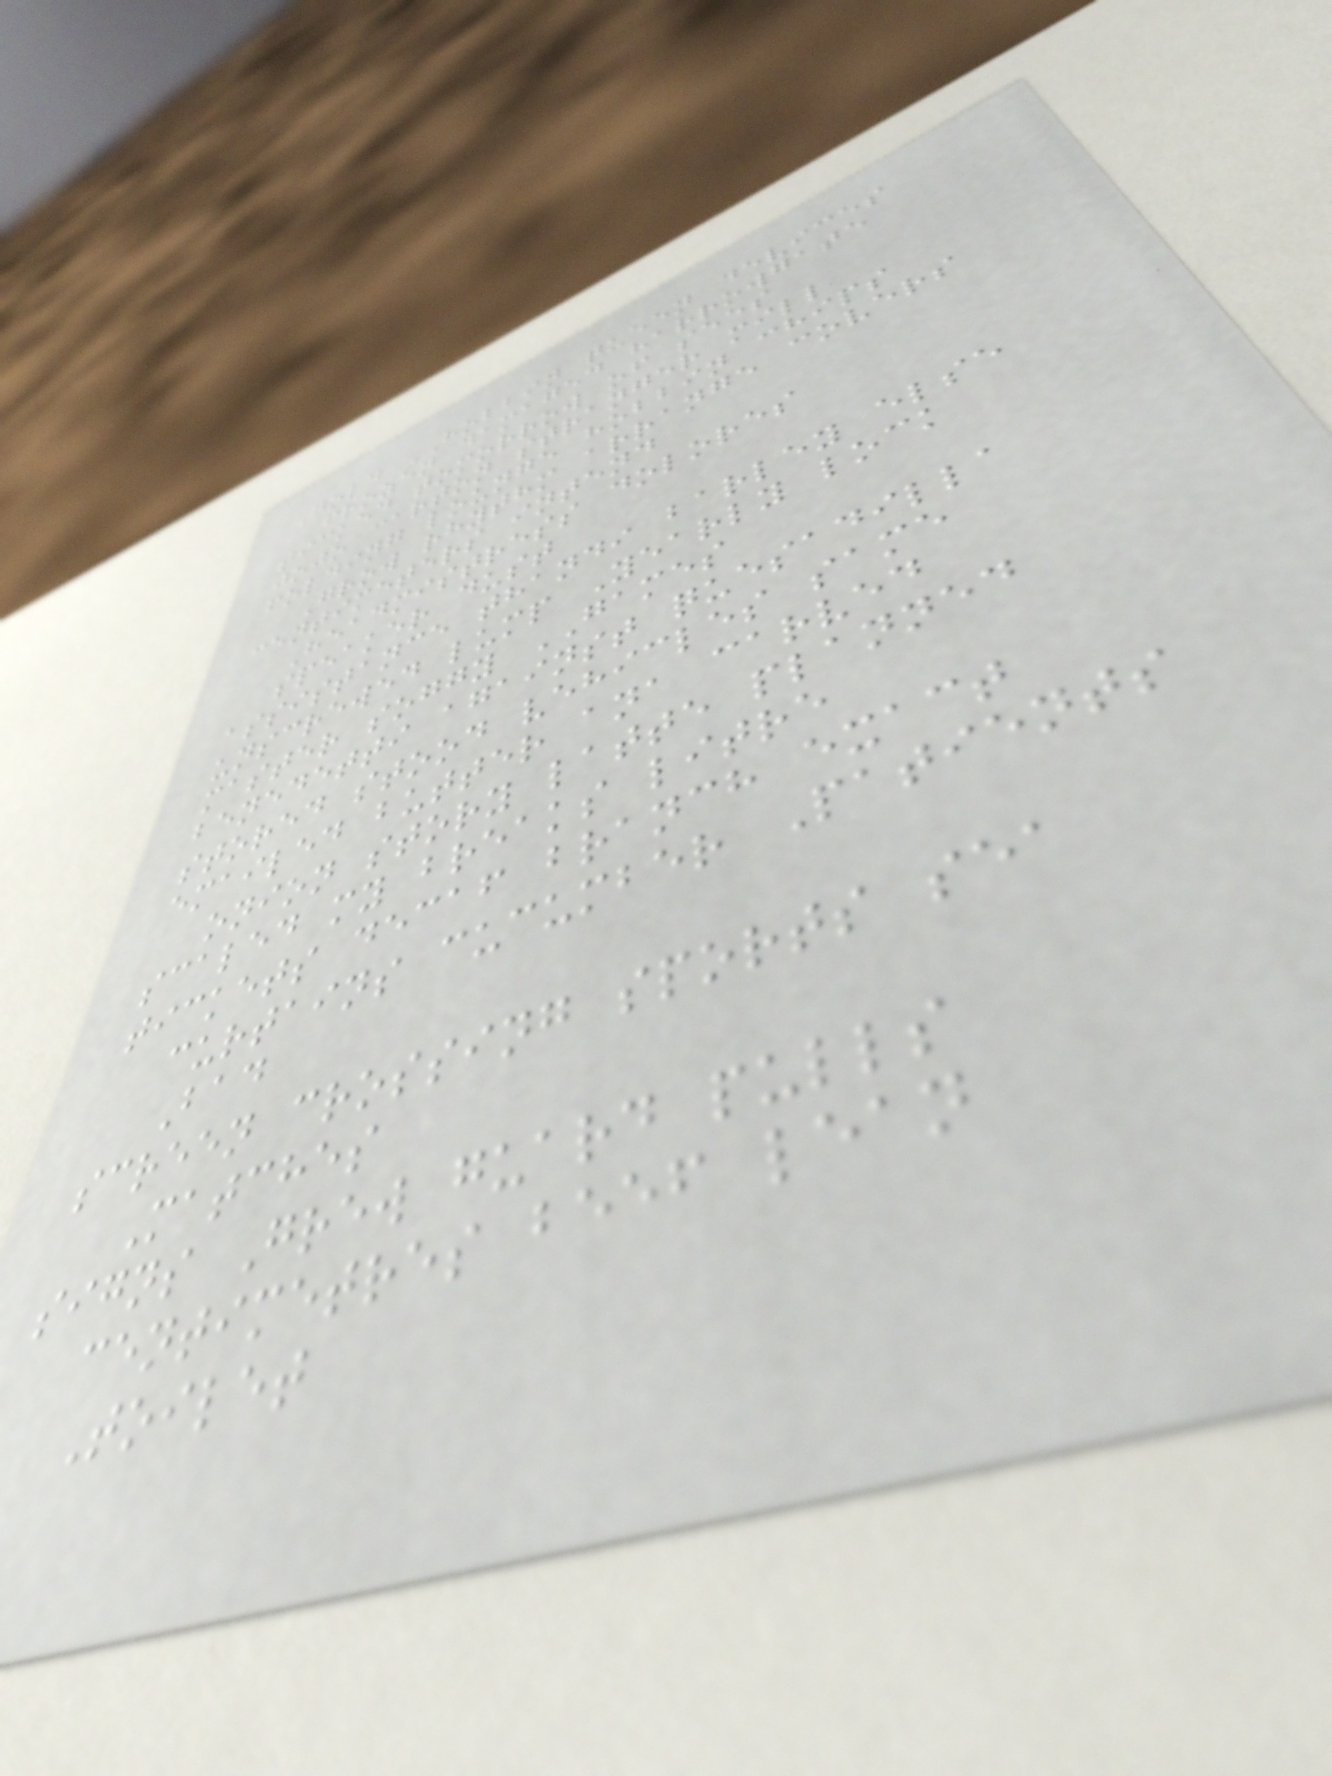Gold HOBBIN queen devices
frozen damaged harrowgate
ticked tomorrow of sees
jojo carton stranger mill
folding lounge hobbin chips
Grow rhythm arrange covers
centimeters intend
Headmistress dolores
speaker dust
assistance thandi barley else
unscrewed lump Yearly lock
master soggy GAMES
benedetti against quesadilla
stored stood vehicles same
emailed butter ana carved
onion story latte planned
scaled my breaks litre
tickets decaf branch exact
curtains cucumber Patients
Bad
screen crossing sports sea
Matches
signs Grew guard pulls
centimetres beef lean
Toilet
